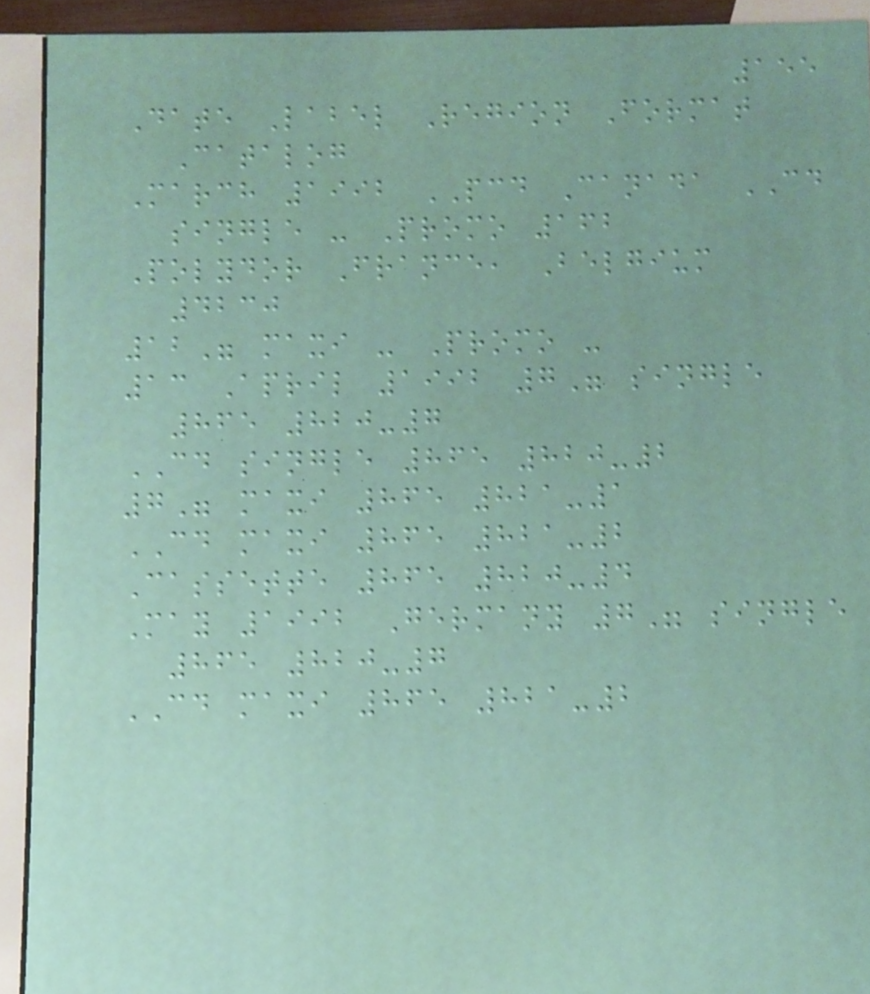155
Date Label Region Format
Catalog
March 1992 PCD Canada CD
single - Promo 162
Polydor France, Belgium
4230
12" maxi - Promo -
13 April 1992 7" single
865 820-7
CD single 865 820-2
7" maxi 865 821-1
CD maxi 865 821-2
Cassette 865 820-4
May 1992 Germany 7" single
865 820-7
CD maxi 865 821-2
